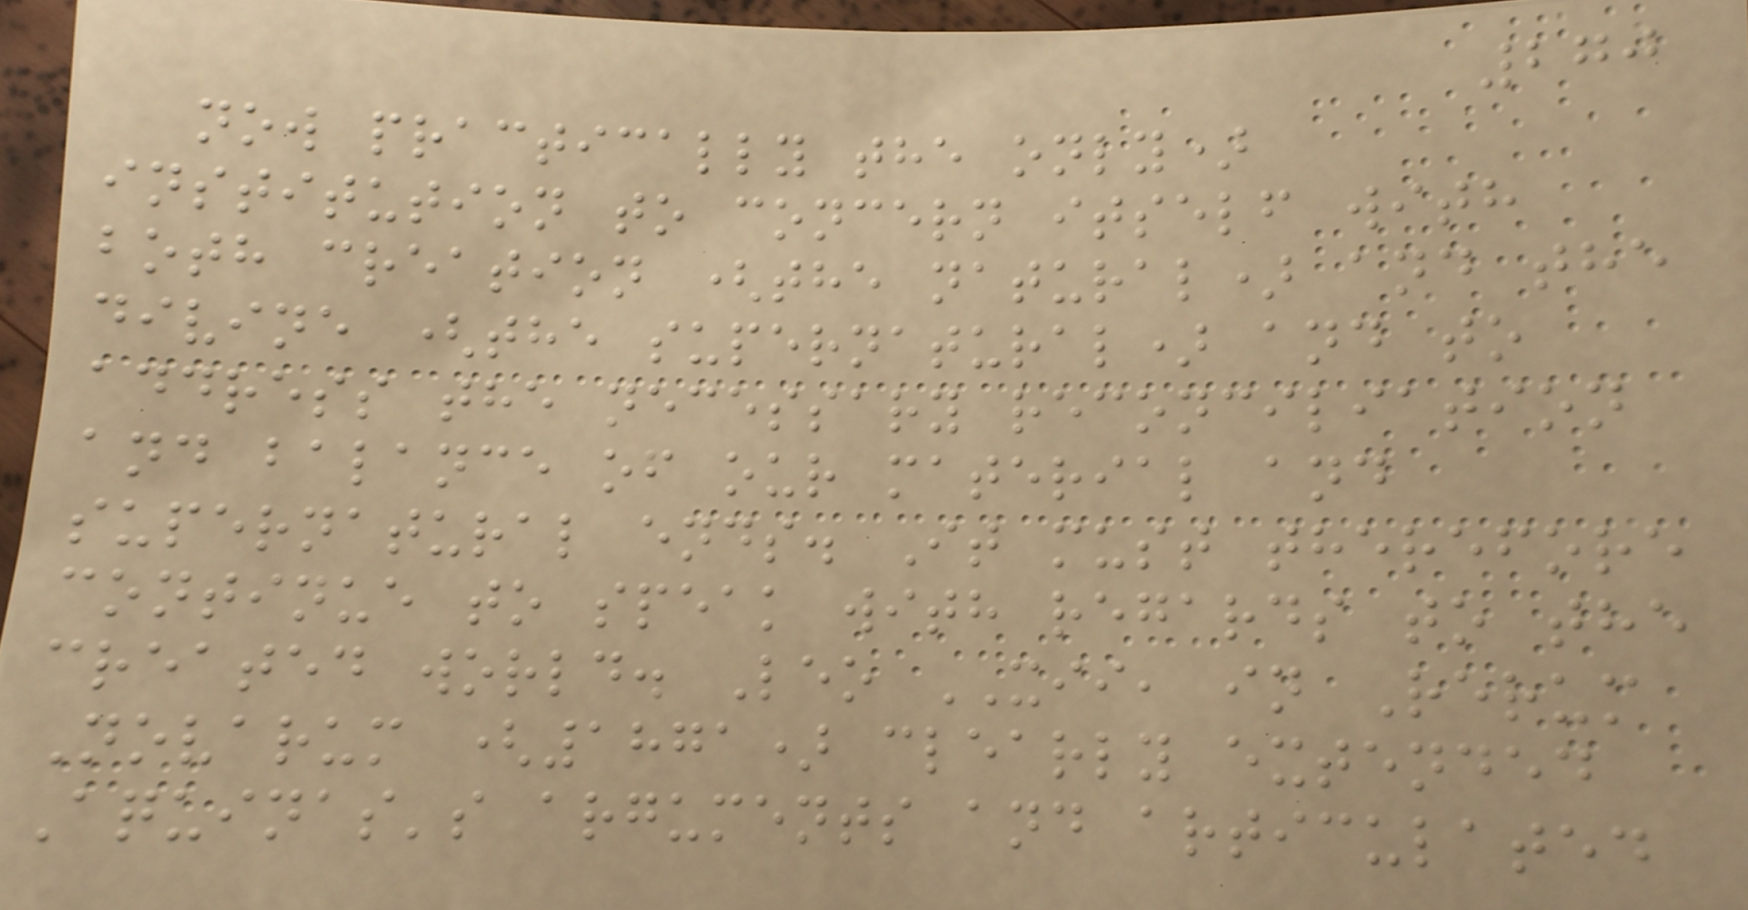270
now practically the only)
institution to concern itself with
both creation (the natural) and the
divine (the supernatural) and to
address the necessary reconciliation
and balance of our material and
supernatural ends. It must therefore
continue to speak with regards to the
created world. Leo XII, in Rerum
Novarum (1871) clearly extended
Aquinas's arguments and articulated
